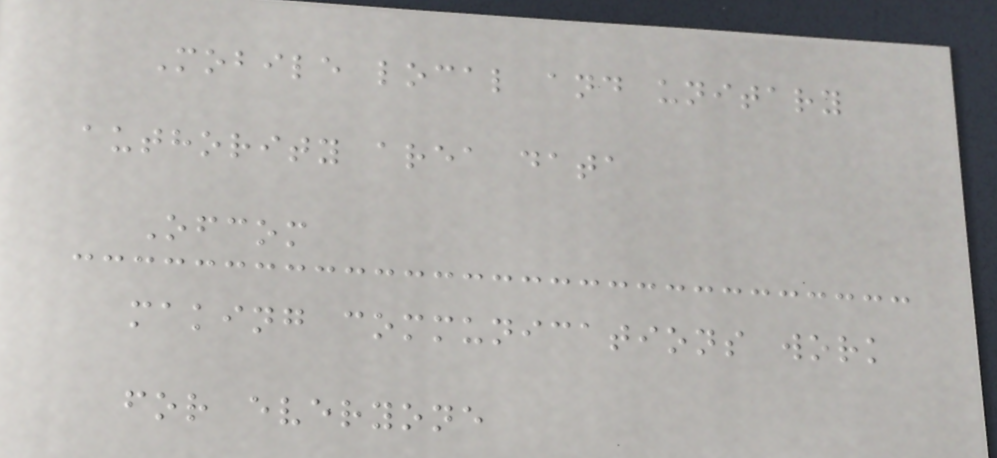Mobile local and unitary
authority area data
Ofcom
making communications work
for everyone
